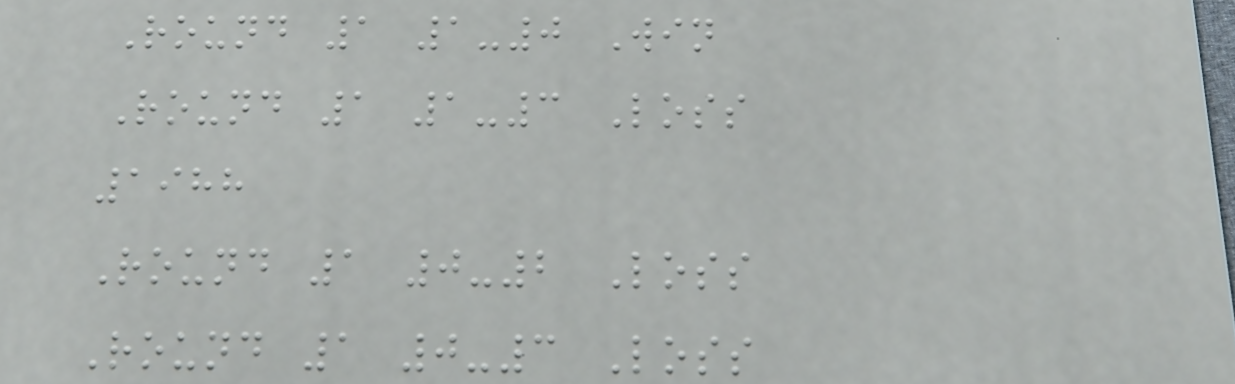Round 1 1-0 Win
Round 1 1-3 Loss
1988
Round 1 0-2 Loss
Round 1 0-3 Loss
